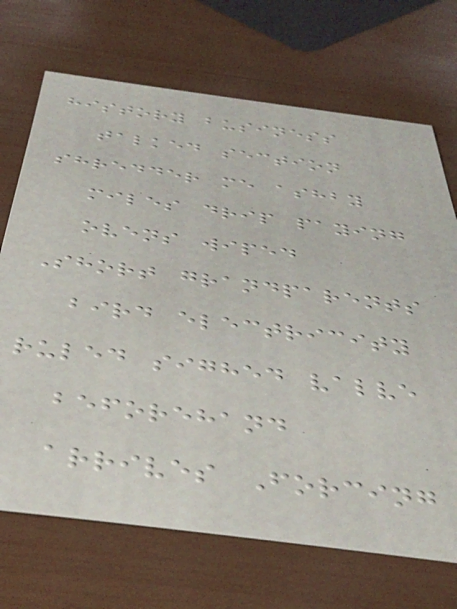history business
talked section
shredder me ashby
miles drip paying
ovens wiped
Short grandparents
bird electricity
ruled sighed valve
beforehand
arrives Forcing
